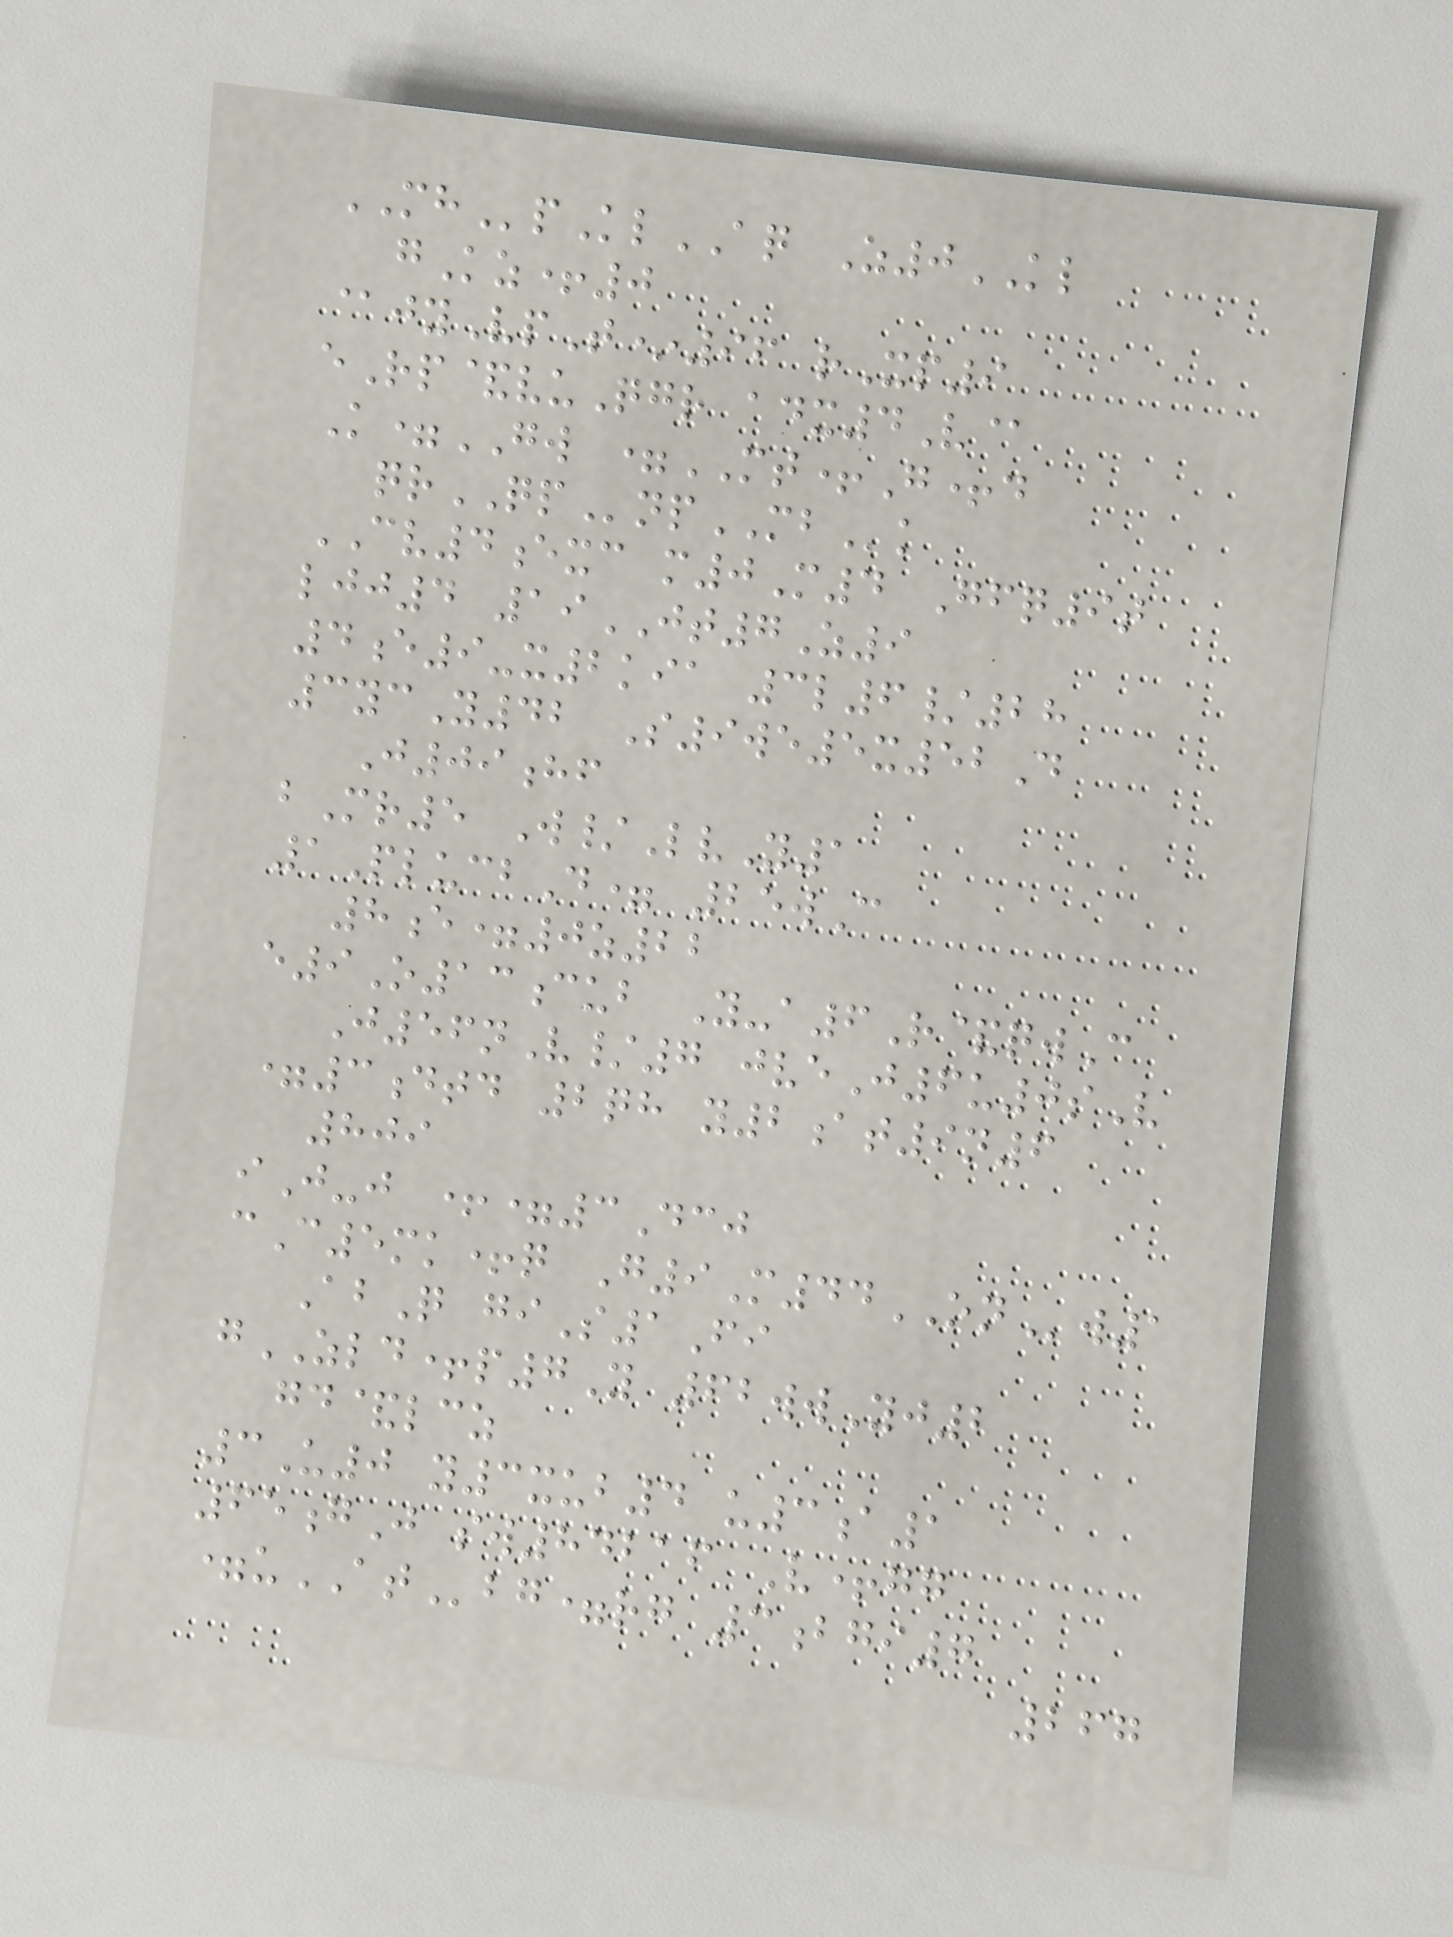MHpKlAQ Z0KL
gKz+0
@jyVpT*96 rXp9
eRp&vuQgr adx4V@
K=GW =MT+G+d
qrQPnpMBk
CV4exc m0M4 Gfq9t
ljj4 19JT7Z9
4e9-x2kia 3l6/28
3ycY42 S9we5x52D
J09hf
bMr5 W/LvY1
1PlucbD= 25wC
8e=0z22
e9O13cub Y-a6R&qwC
J56nV/7 jveJ6u0sV
=3dtd 2qh y2at9n6
809
iJ-j +=3Dcj
cC5mk+q G9M44ONw1
AbQ giS1Fi
gZLD+p7Y 62wwYj2
gd&lcz
3U0 y3xub4 u3a1
65gJ sw84216 V+gg
=uATbg=rg 3bgi7
267
